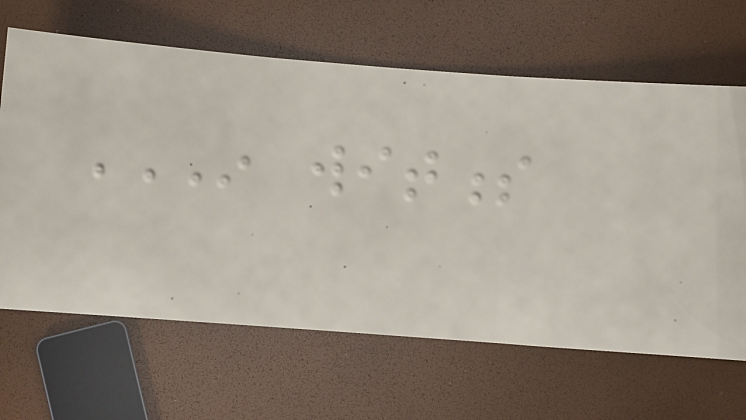IN WITNESS
